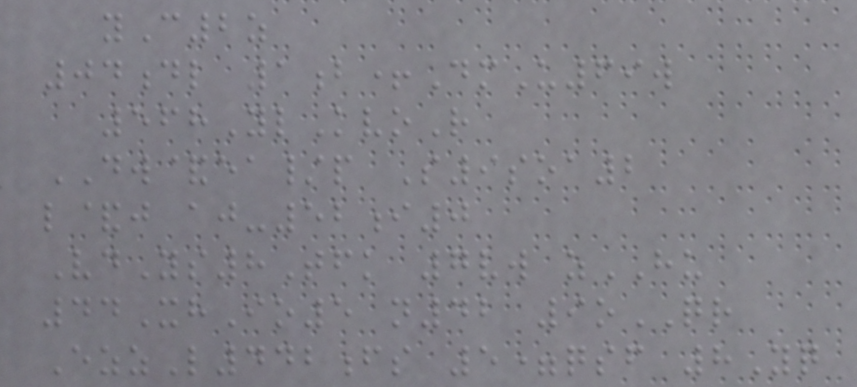yC2z
04dl 1b+DmU69w
568YlKvoR
DW&ea/p S9soa2
l&j aj-52i0
VdYs8Tfk 7vw zHU
44XhIo5 n42 9oQR
EzzL442fs 5=qsf 8Yq
